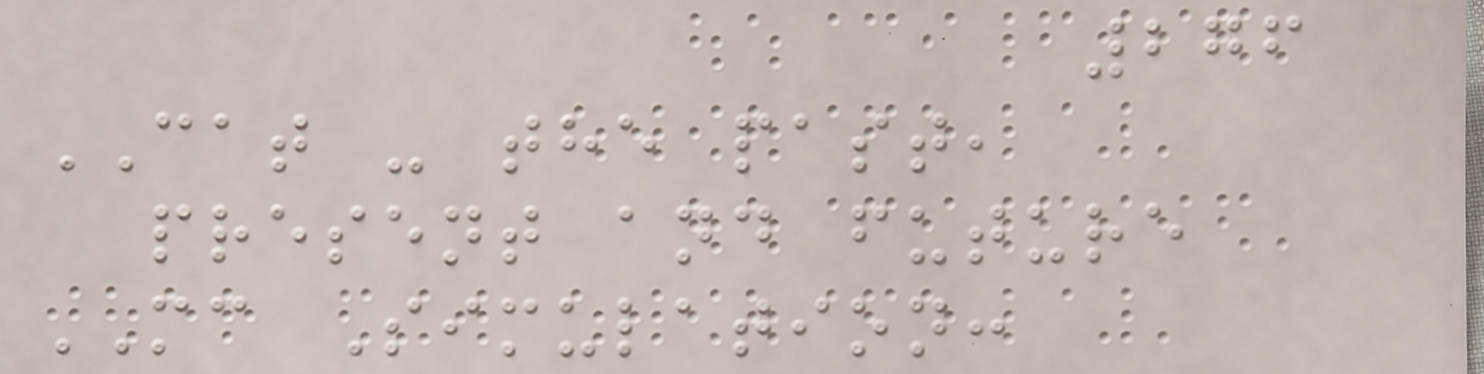276
CAT - the past,
present and future
MC Simulation:
